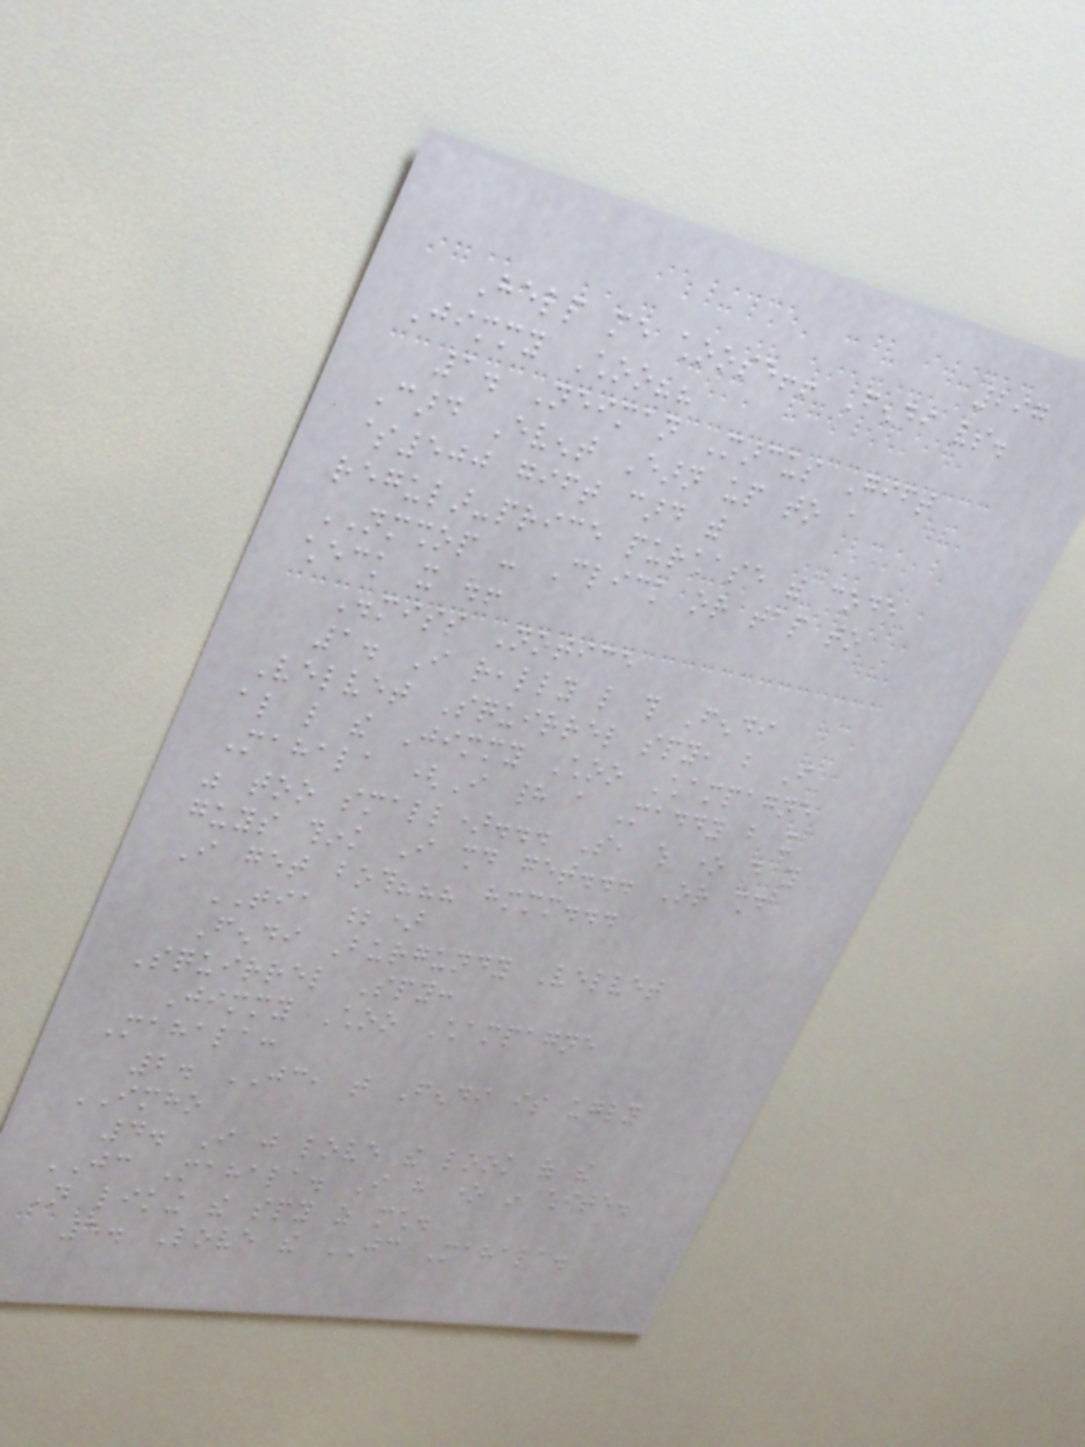297
Help me choose!! Fendi vs.
Jimmy Choo??
1. Neiman Marcus Gift
Card Event Earn up to a
$500 gift card with
regular-price purchase with code
NMSHOP - Click or tap to
check it out!
Dismiss Notice
1. I really like this Fendi
Velvet Squirrel spy, but I
also like the Jimmy Choo Champagne
Mahala (I had a Maddy but it
was too small)... So, which one do you
guys think I should get... Or should
I get both??? hmmm...
TIA ;)
Fendi Burgundy Velvet
Squirrel Spy:
Jimmy Choo Champagne
Mahala:
2. JC, that Fendi is ugly
IMHO
4. I just love the look of the
JC Mahala. I have one in white.
Not liking the spy as much.
5. Love the JC Mahala.
